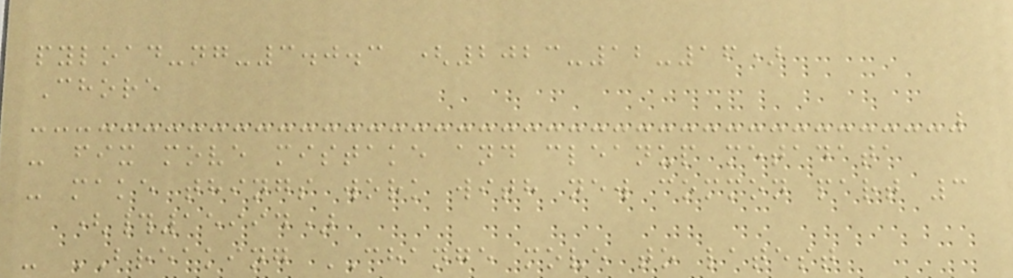pyload-ng-3.0.3 (2023-12-16)
Chore
- fix move mistake and cleanup metadata
- make things work with new common part 3
(#15994)
- BREAKING CHANGE move to latest
